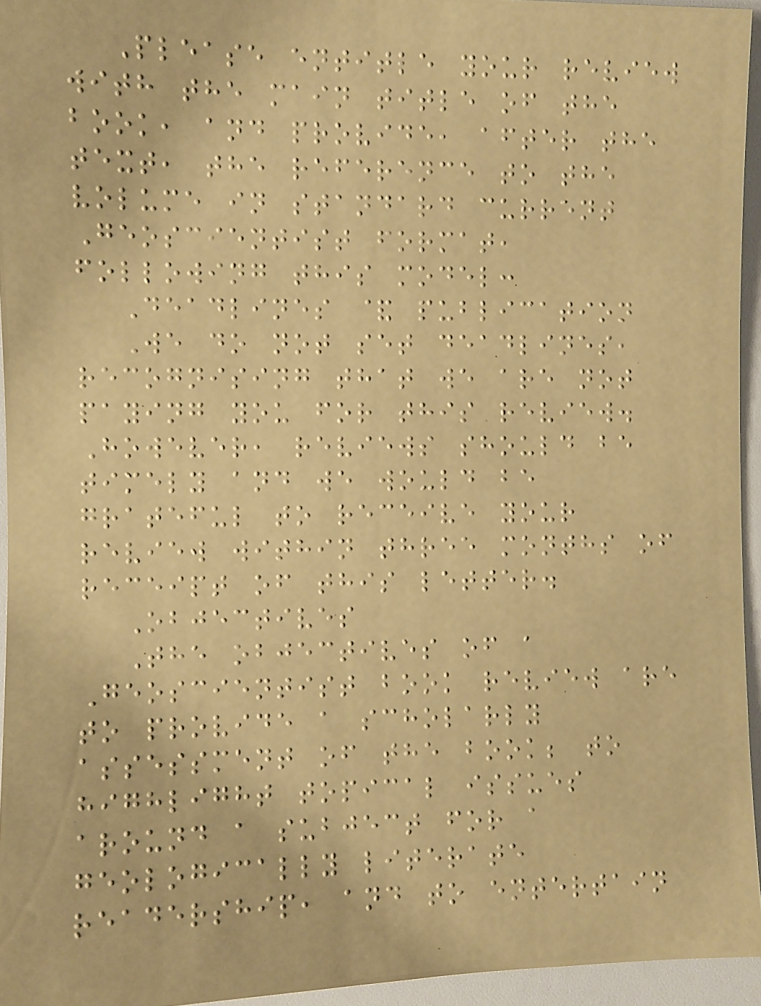Please entitle your review
with the main title of the
book, and provide, after the
text, the reference to the
volume in standard current
Geoscientist format,
following this model:
Deadlines & publication
We do not set deadlines,
recognising that we are not
paying you for this review.
However, reviews should be
timely and we would be
grateful to receive your
review within three months of
receipt of this letter.
Objectives
The objectives of a
Geoscientist book review are
to provide a scholarly
assessment of the book; to
highlight topical issues
around a subject for a
geologically literate
readership, and to entertain
